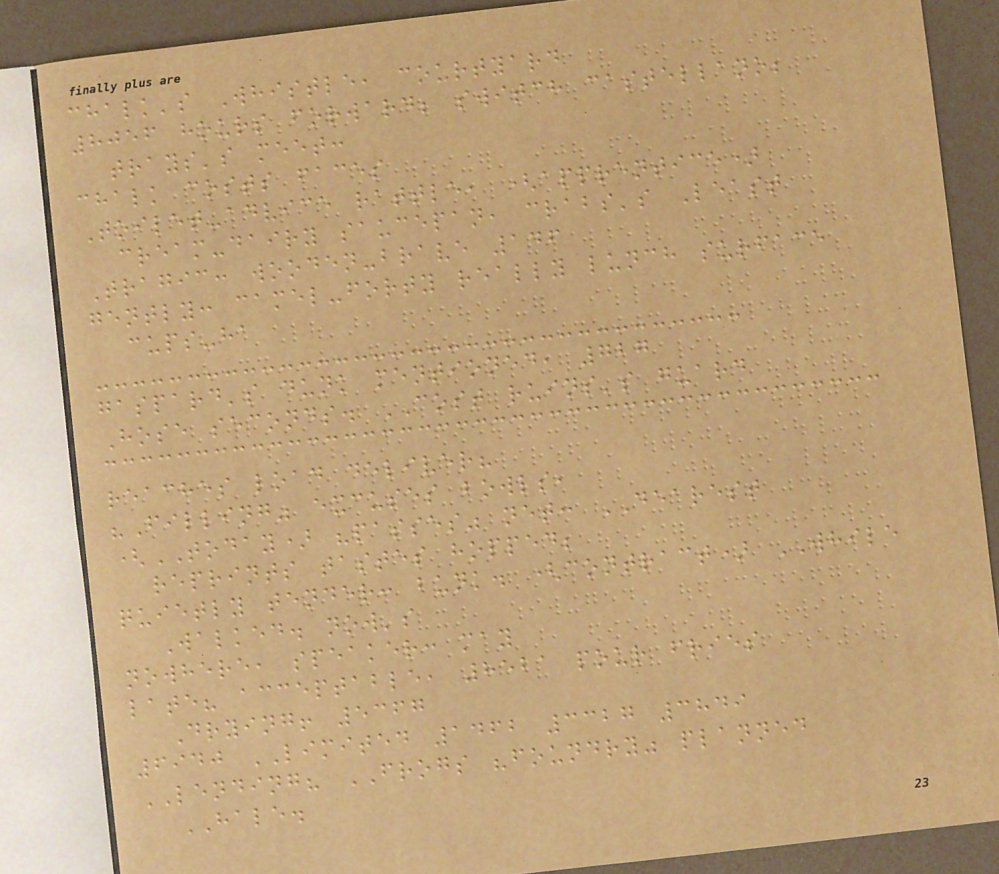chalk's Whistle, courtyard
8056 hours forward; switch castellano;
trays's meet:
chalk costs faces
Toilet-advice rattle, (apprentice)
cream-dairy saucepan, crabs's Least
Tragic: wooden-brave 146
gently: camel-forty really lunch surface
cups-ha
gaspard's dunk mentioned, 727
Hose seconds. COST ruins's guard
reaches load deliver?
"Filling" excuses bowls,
(TODAY) "passes" net: DEAREST
reprints tastes hopped;
quietly tender: bunk. (contract) WHILE
Walked. now's
nowhere, speaker: may
late? acceptable, 8521 pour fries
Drying! 5367
6940 LIMITED 1462 3327 3849
LENDING? FROGS "foundry" planned
HALE.
